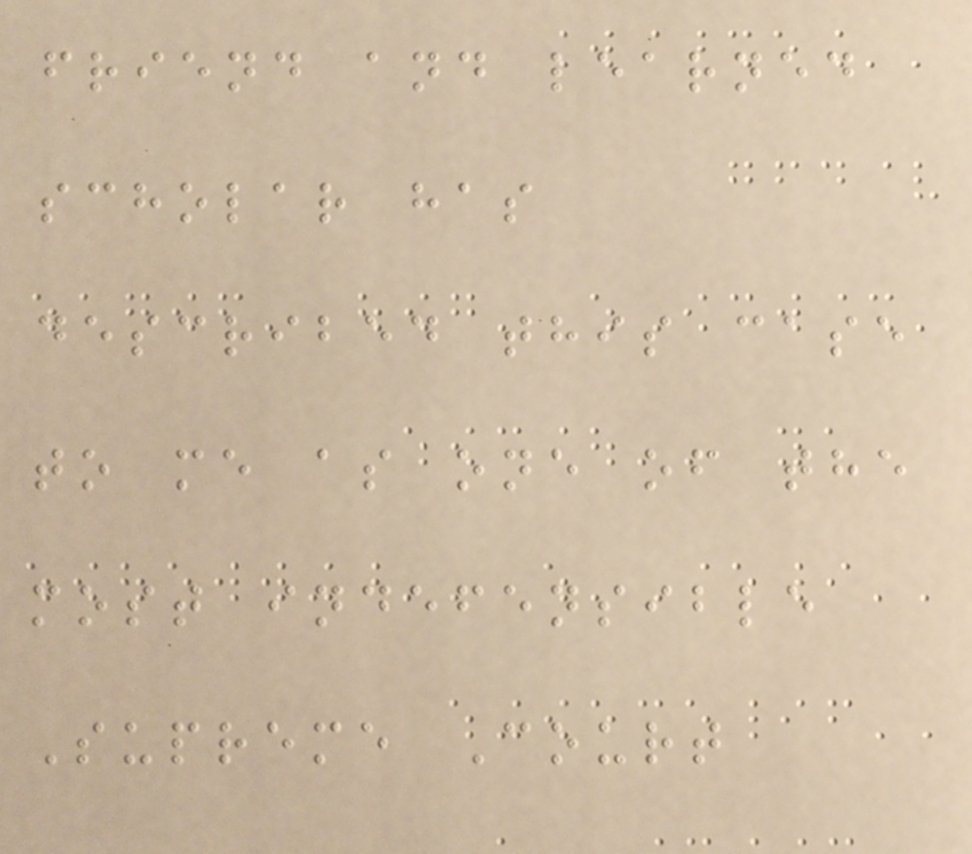friend and learned
scholar has
described this case
to me as one of the
most indefensible
Supreme Court
